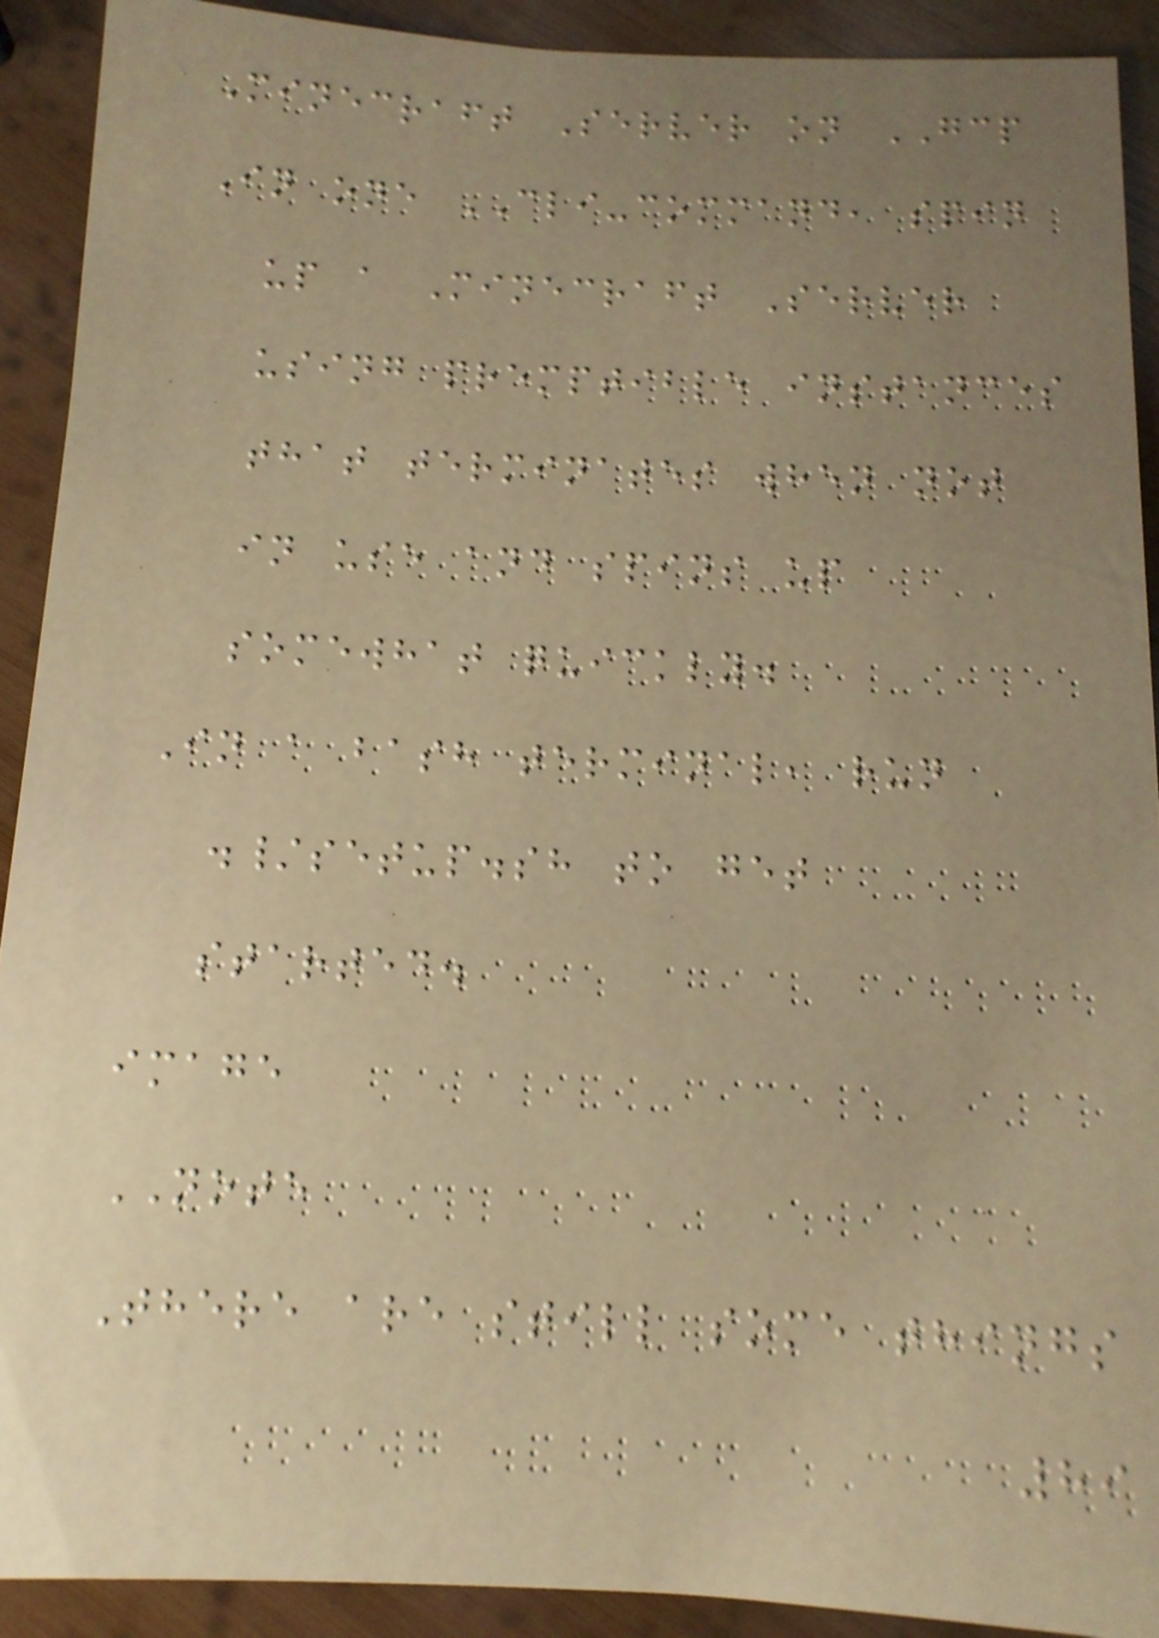Minecraft Server on GCP
In one CLI-command, spin
up a Minecraft Server
using premptible instances
that terminates when not
in use and spins up
somewhat quickly.
In a bash terminal, run
./setup.sh to get
started.
image
NOTE
There are still some things
89
